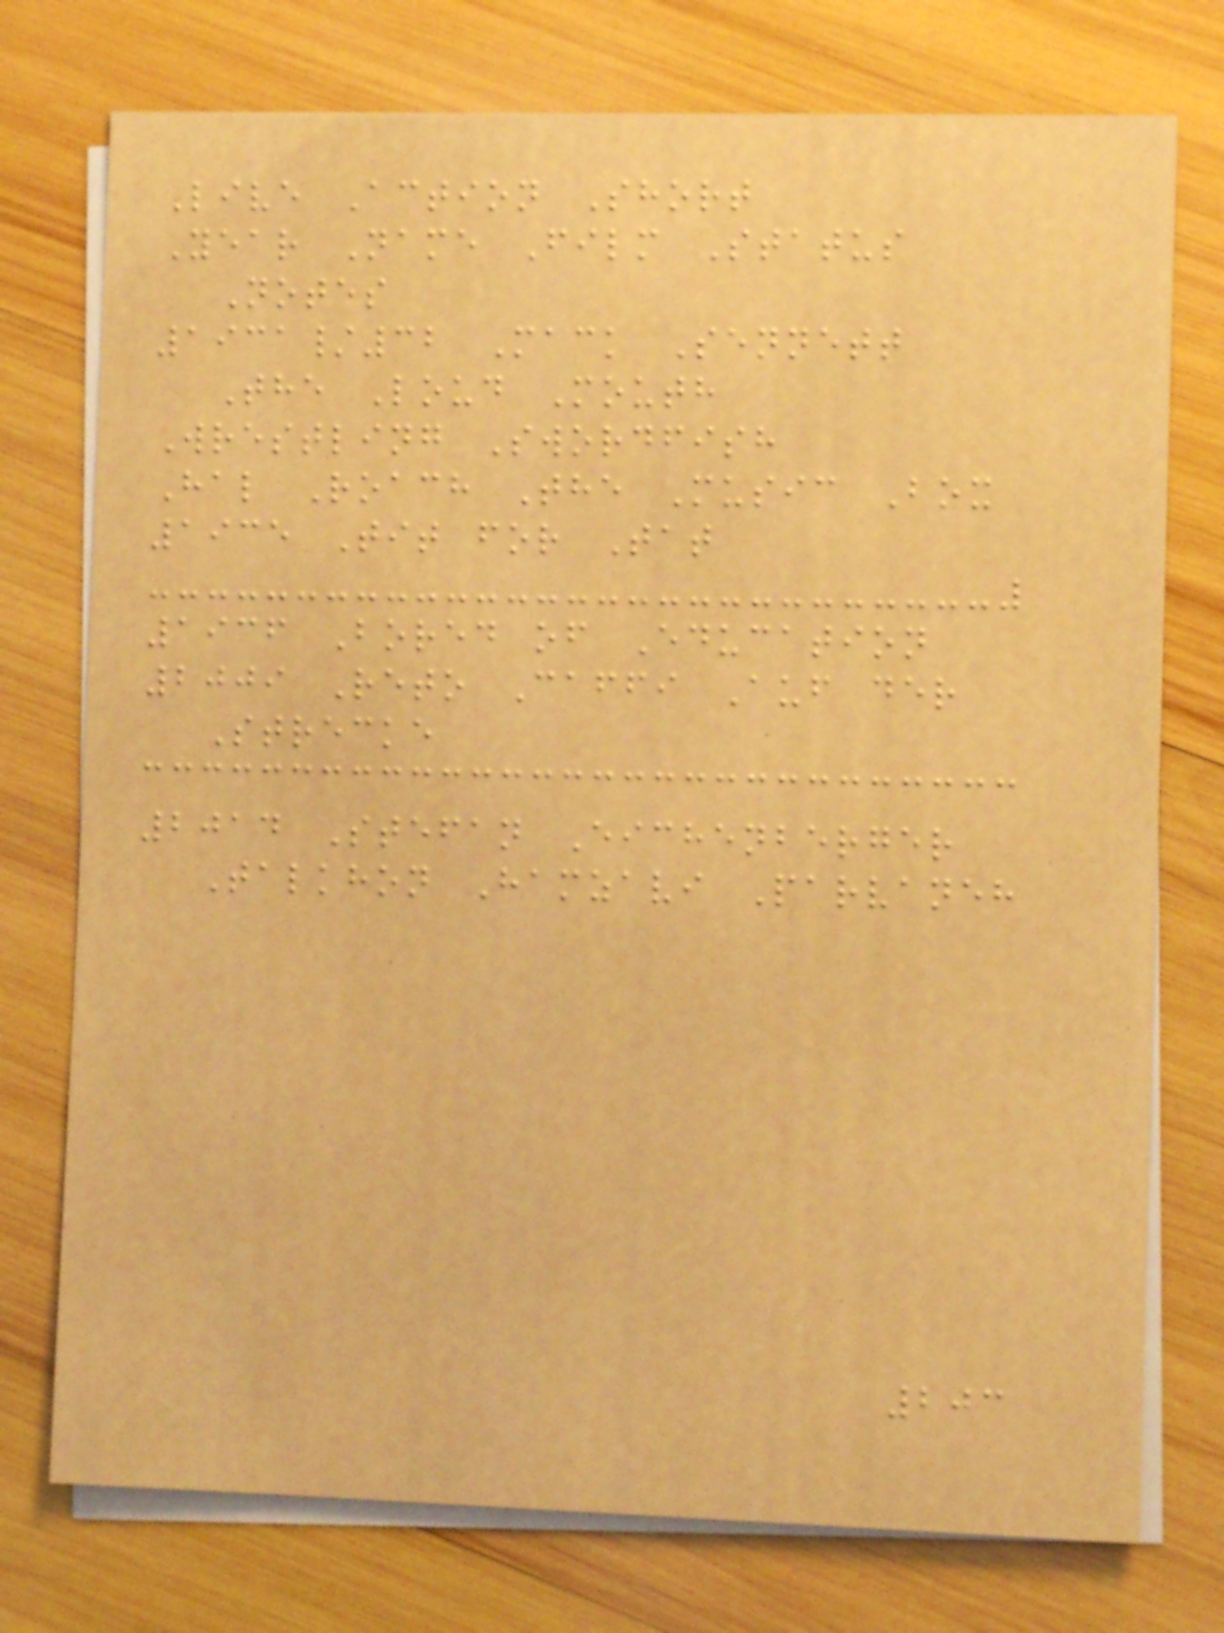Live Action Short
Year Name Film Status
Notes
1931/32 Mack Sennett
The Loud Mouth
Wrestling Swordfish
Hal Roach The Music Box
1935 Tit for Tat
1936 Bored of Education
2009 Reto Caffi Auf der
Strecke
2014 Stefan Eichenberger
Talkhon Hamzavi Parvaneh
203
